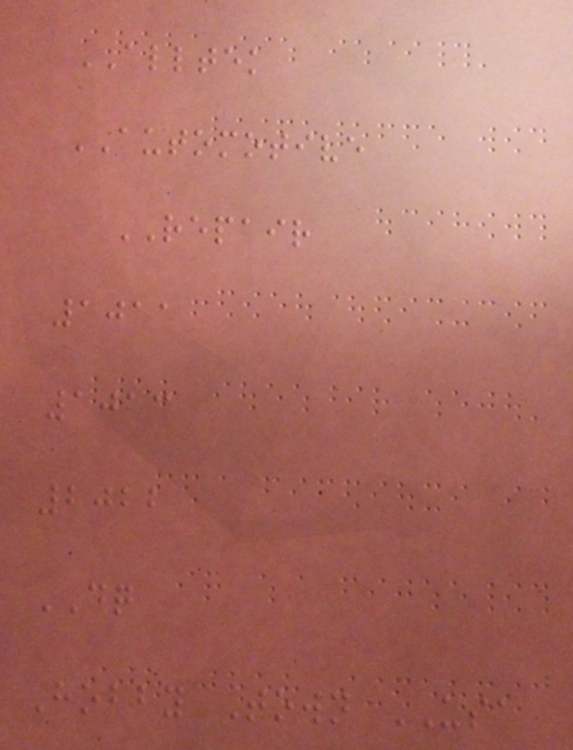ALLTEK
AUTOMOTIVE
REPAIR
1011
1013
2022
DQ
Hobby Town USA
